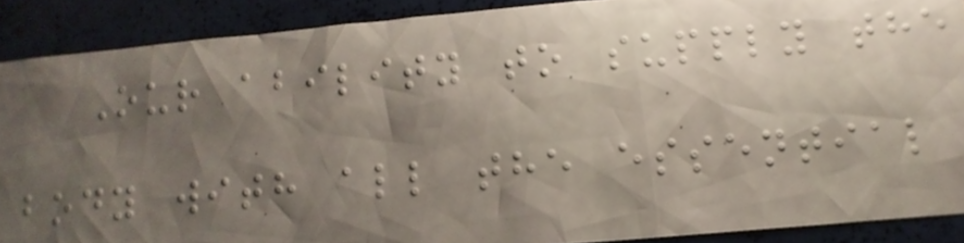Our ability to supply the
body with all the essential
